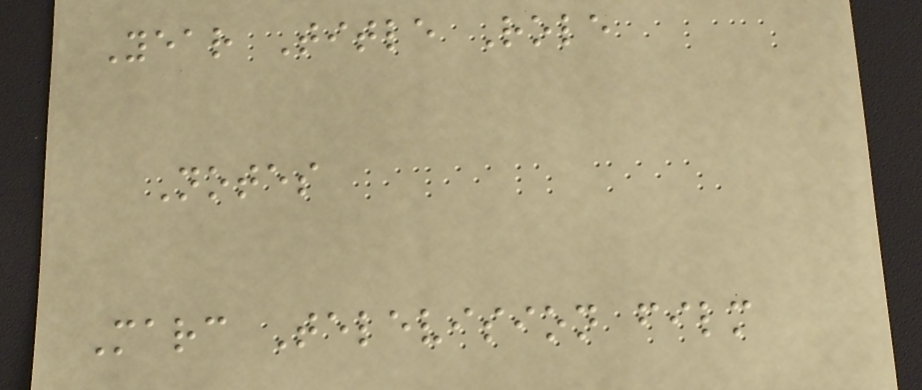Year Title Role
Notes
Marc Television film
